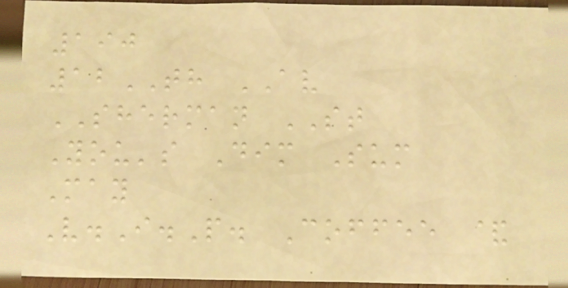190
12TH AV
SHERMAN ST
You's Dim Sum
May
V.I.P. Coffee &
